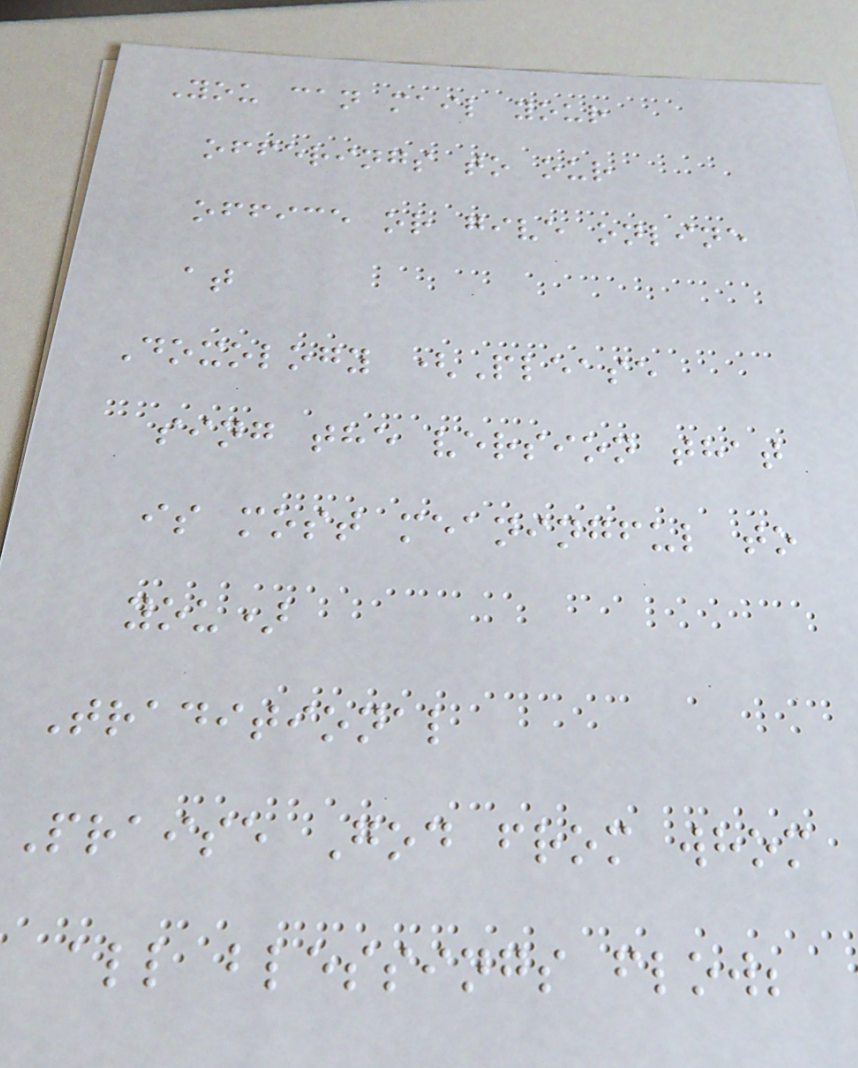You can mail your
offerings to our
office or give online
at
Doxology (Please
sing the version that
is most meaningful to
you)
Traditional
Praise God from whom
all blessings flow;
